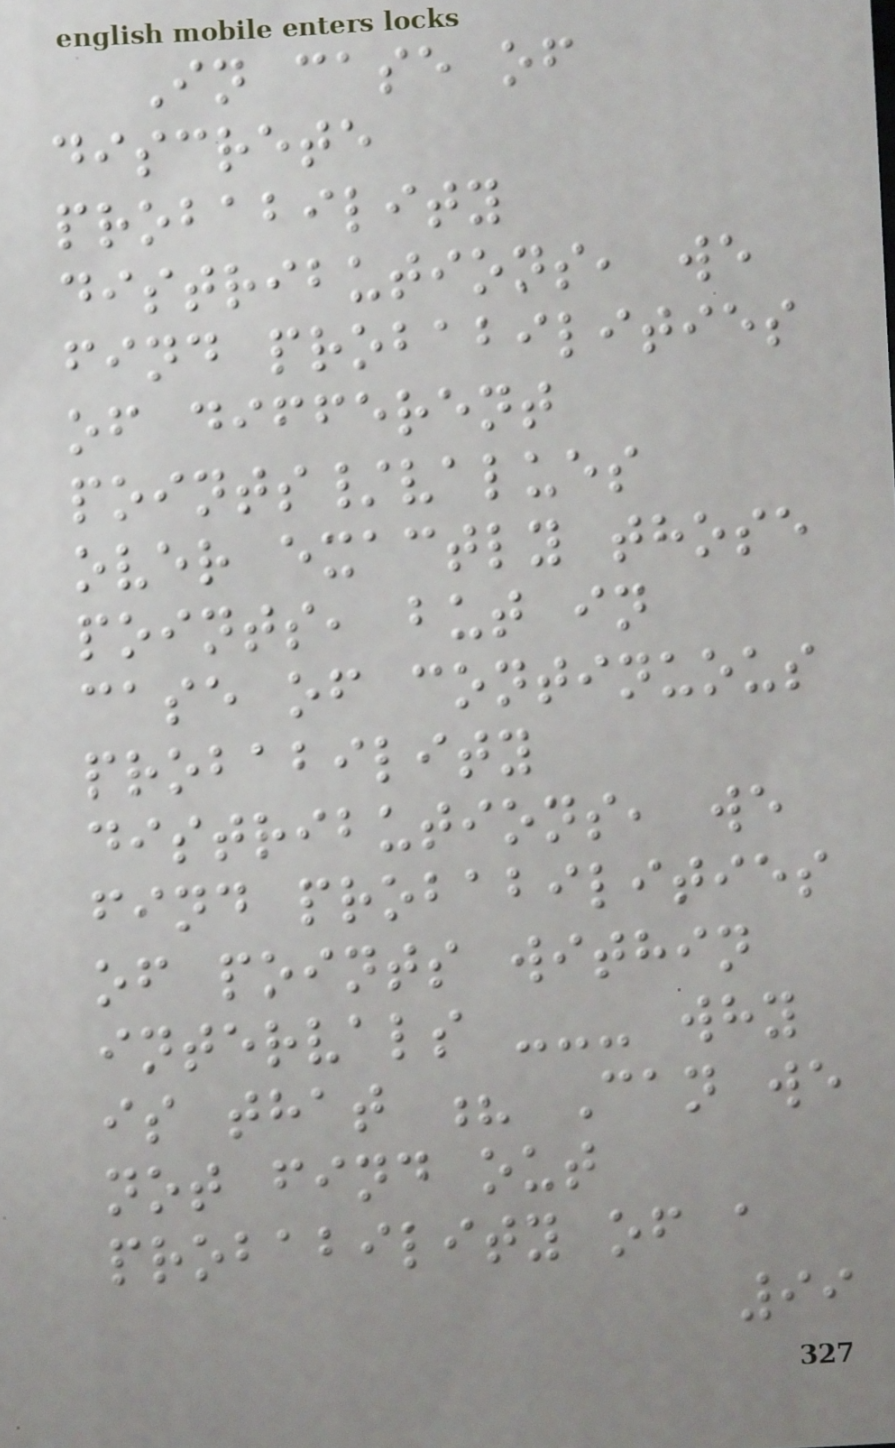In case of
discrete
probability
distributions, we
find probabilities
of different
points/values
over exactly those
points, but in
case of continuous
probability
distributions, we
find probabilities
of points within
intervals --- why
is that ? Can we
not find out
probability of a
99
